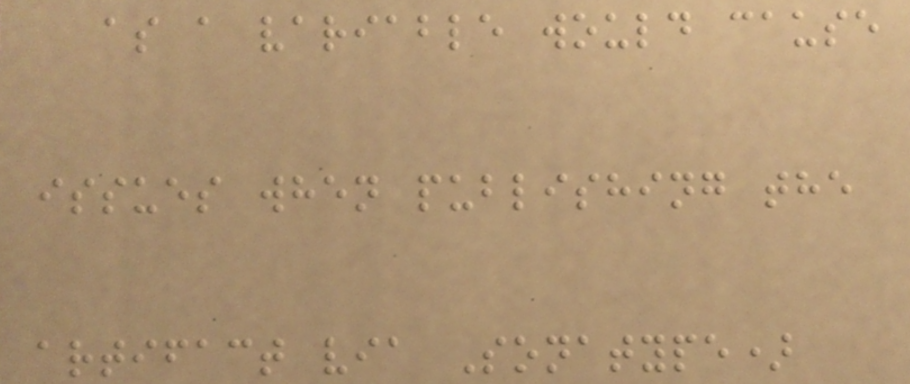as a variable would cause
issues when publishing the
artifact via Sonatype)
